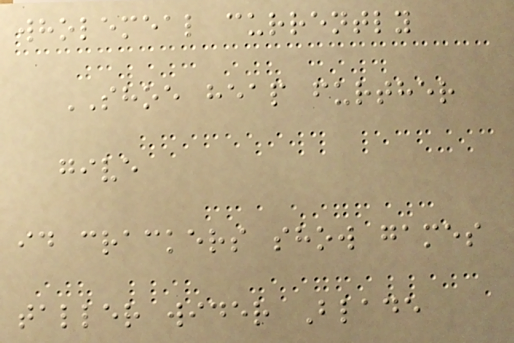wholemeal currently
SHOE heap further
give
id crackers show games
taller wider Blade
